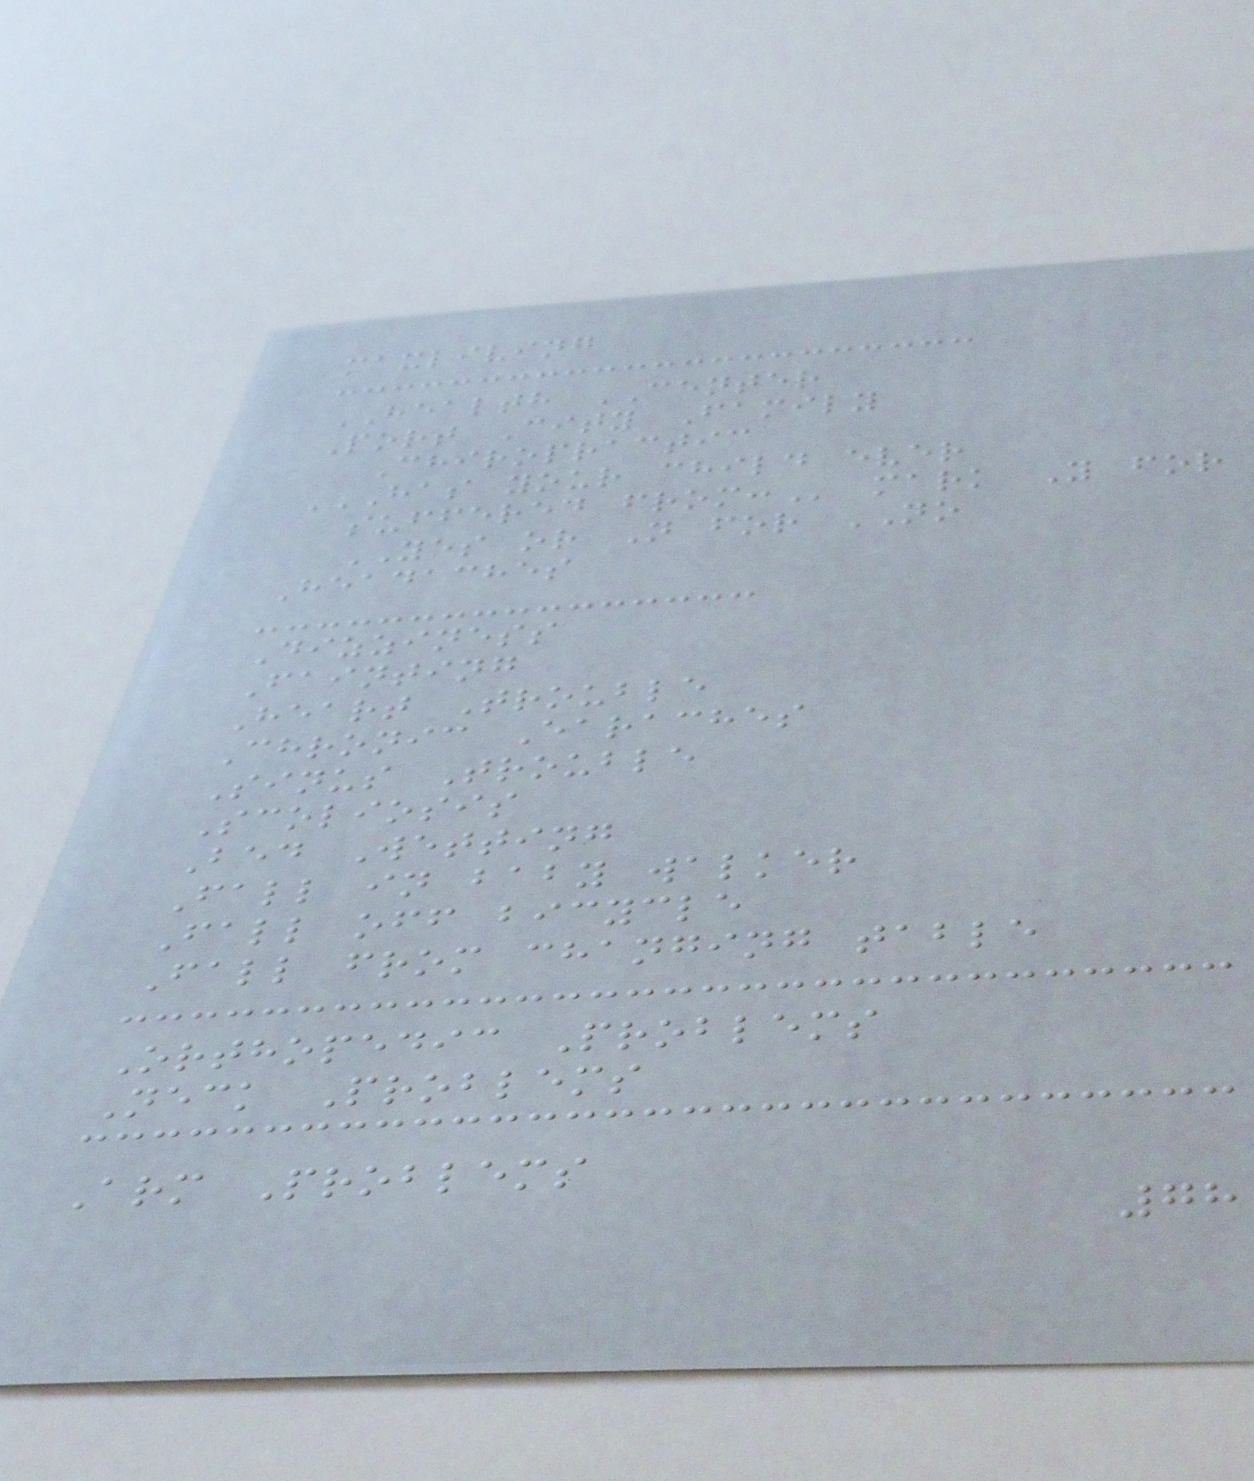maxliving
HEALTH CENTER
Port City Family
Chiropractic
HAS YOUR CHILD EVER
SUFFERED FROM: mark Y for
YES or N for NO
Headaches
Dizziness
Fainting
Heart Trouble
Chronic Earaches
Sinus Trouble
Scoliosis
Bed Wetting
Fall in baby walker
Fall off bicycle
Fall from changing table
Orthopedic Problems
Neck Problems
Arm Problems
78
